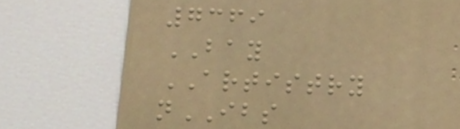7369
BAY
ARTISTRY
nIBS
